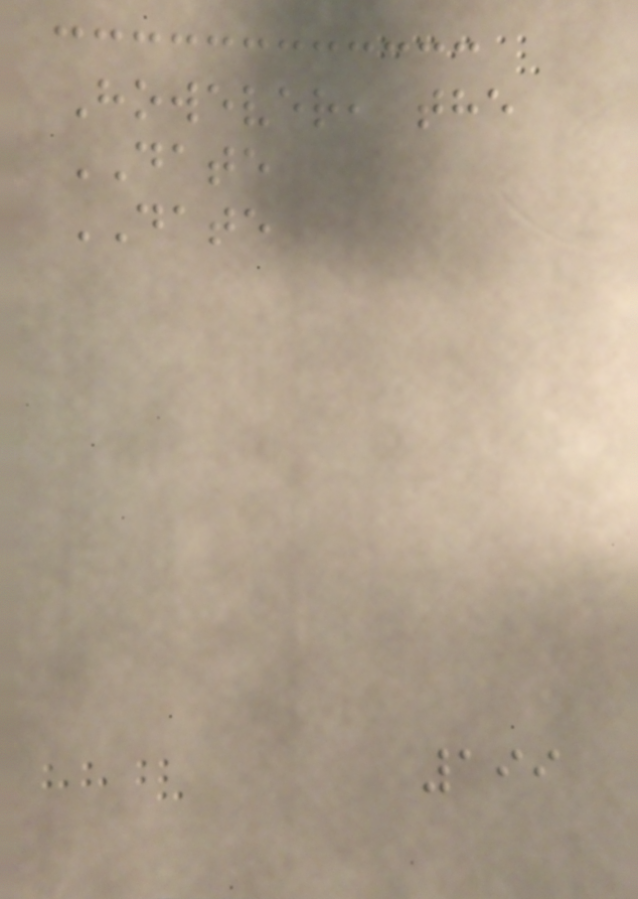However, the
DATE
DATE
199
